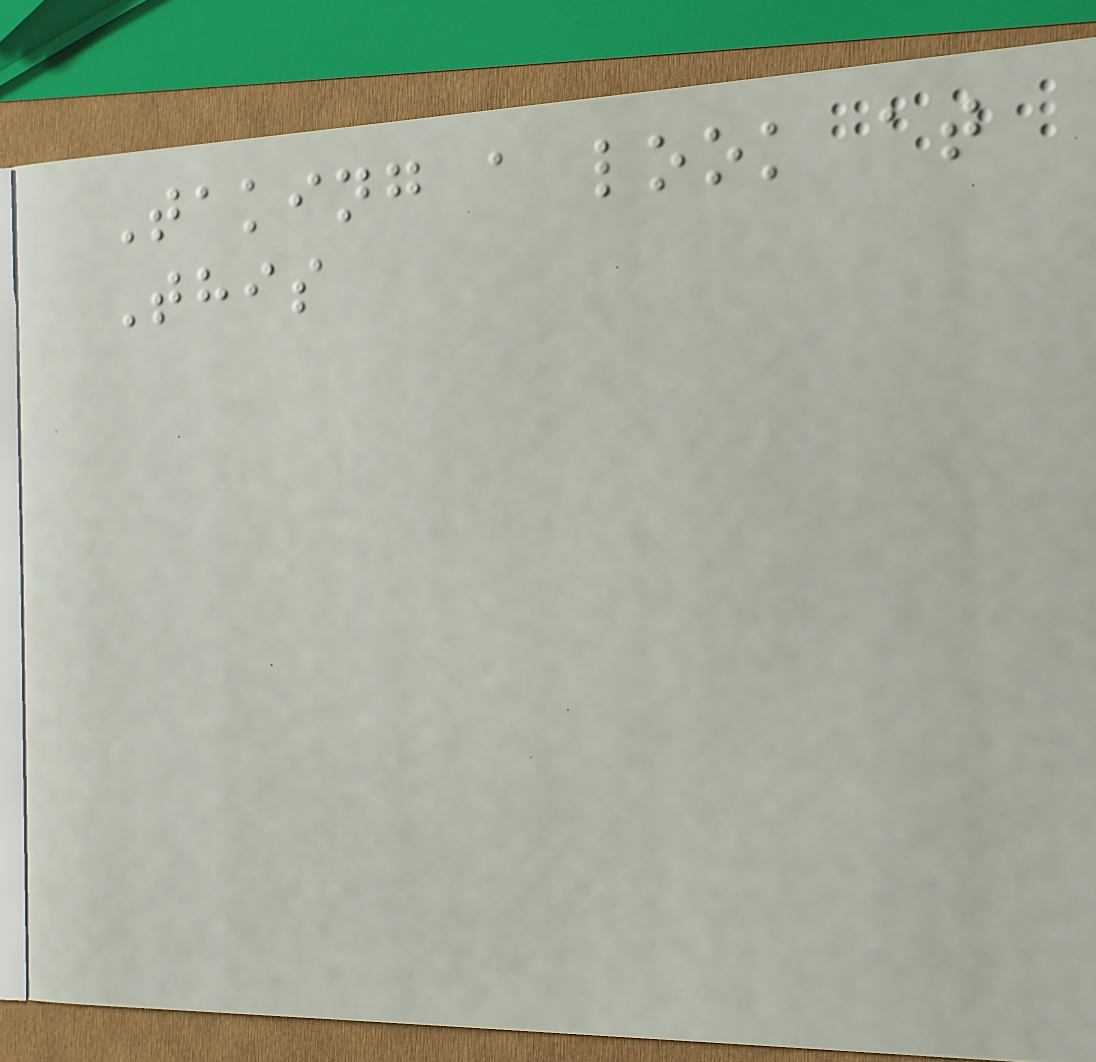Taking a look at
This
